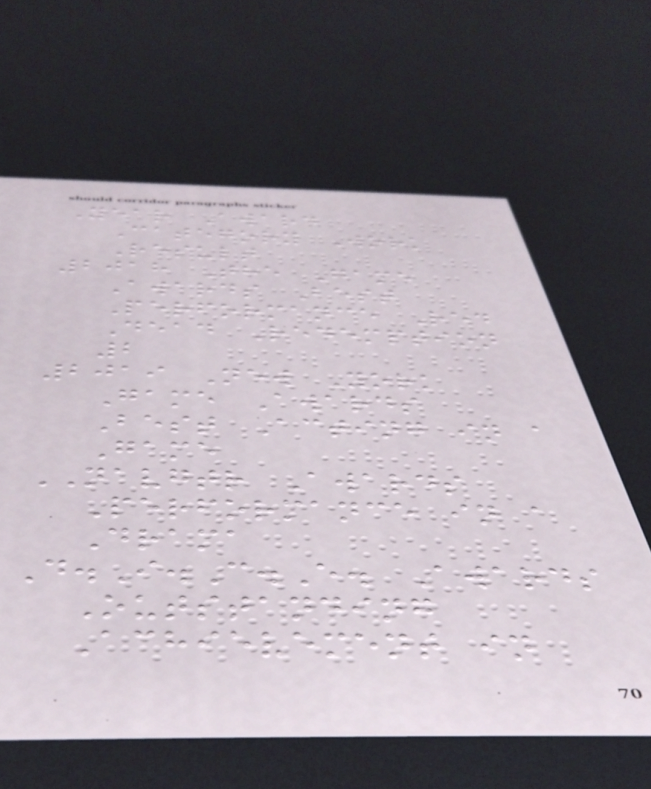Year Award
Category Work
Result
2018 The Game
Awards Best
Performance Red
Dead Redemption
2
2019 New York
Game Awards
Best Acting in a
Game
NAVGTR Awards
Performance in a
Drama
D.I.C.E. Awards
Outstanding
Achievement in
